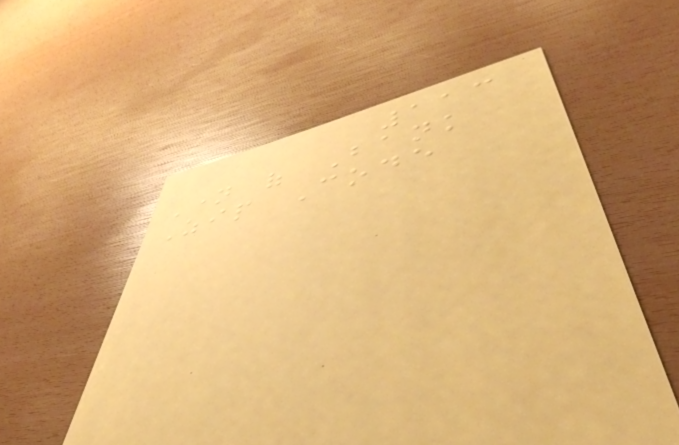113
Name of Bank
Zip Code
